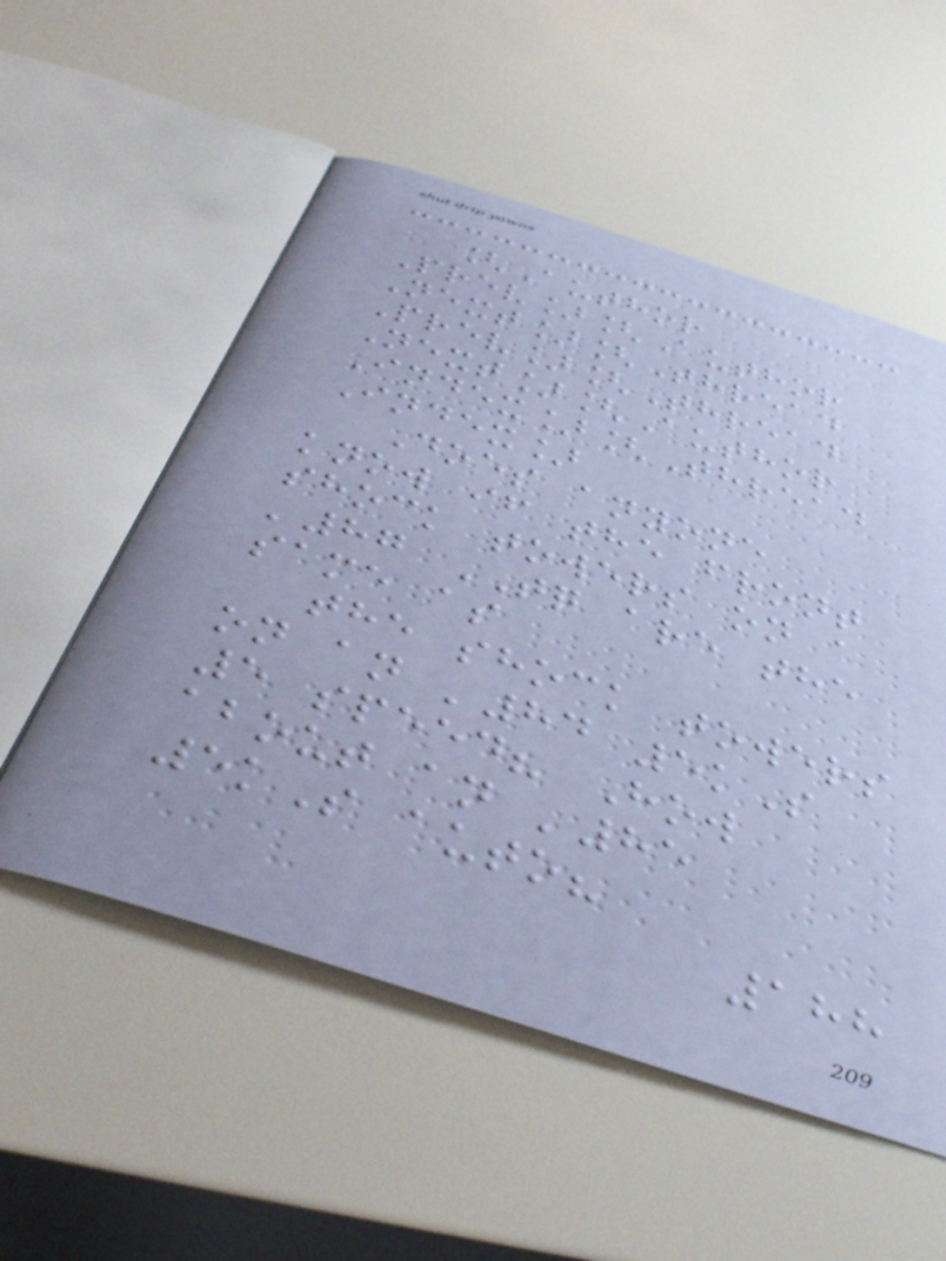[Author
Prev][Author
Next][Thread
Prev][Thread
Next][Author
Index][Thread
Index]
Does anyone
know if the front
shock towers on a
'87 TQ are the
same as
the shock towers
on an '84 5kS
5 speed? How
about an '85
5kS auto?
188
